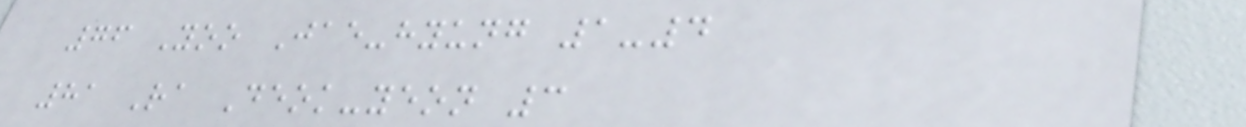76 Yoo Jae-hyung 1-4
81 Ra Deok-yeon 3
